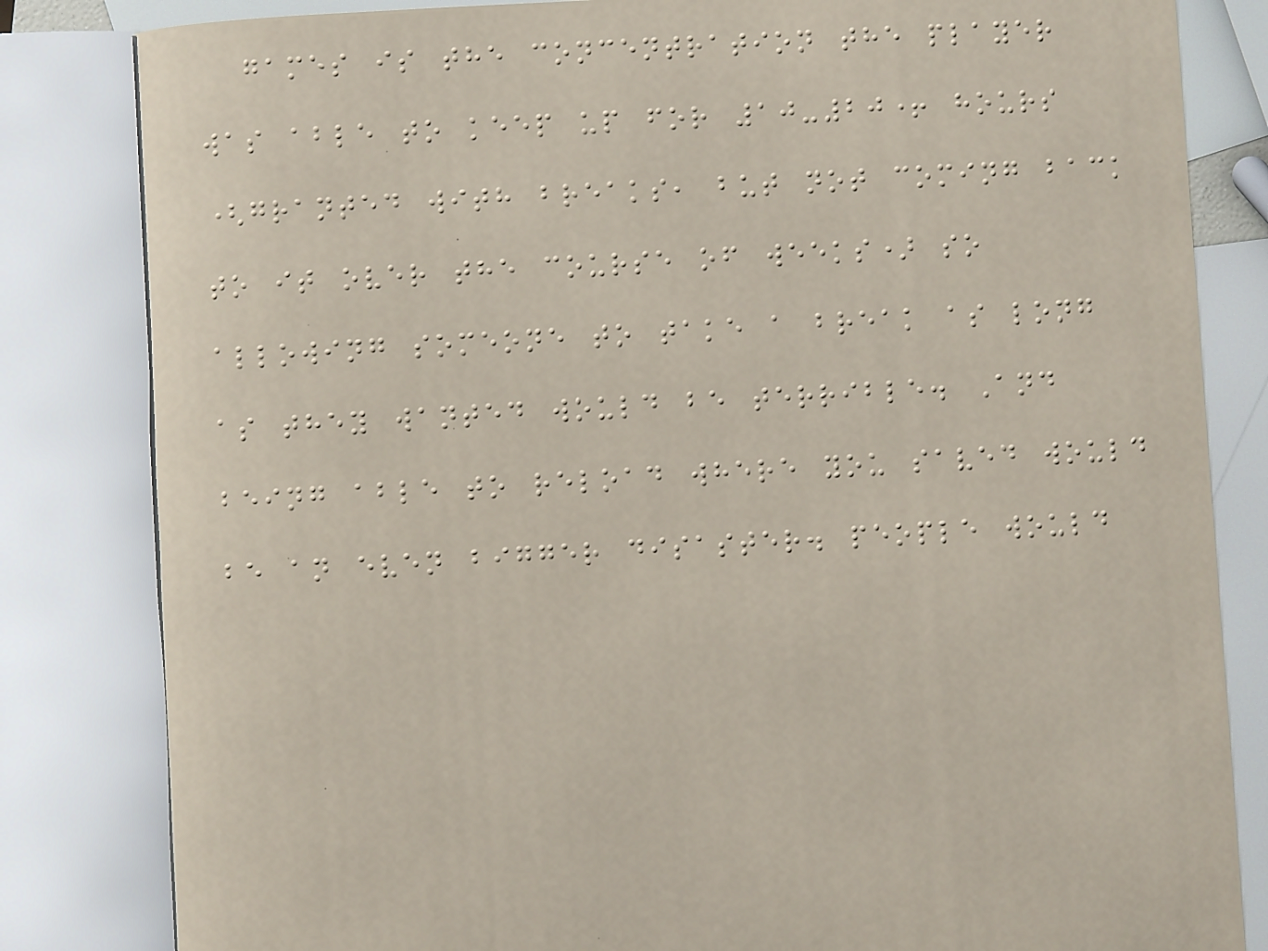games is the concentration the player
was able to keep up for 10-20+ hours
(granted with breaks, but not coming back
to it over the course of weeks) so
allowing someone to take a break as long
as they wanted would be terrible. And
being able to reload where you saved would
be an even bigger disaster. people would
